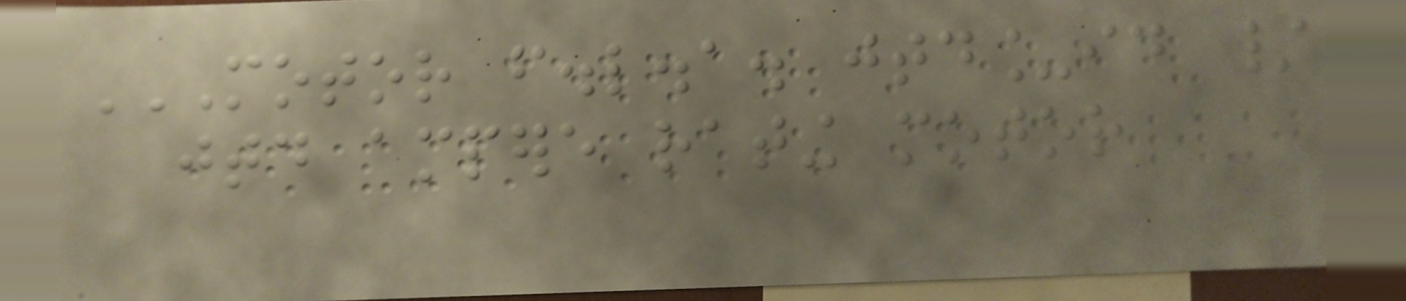MOTOR F.L.A. JTD_ID /
JTD AMPERE RATING MOTOR
